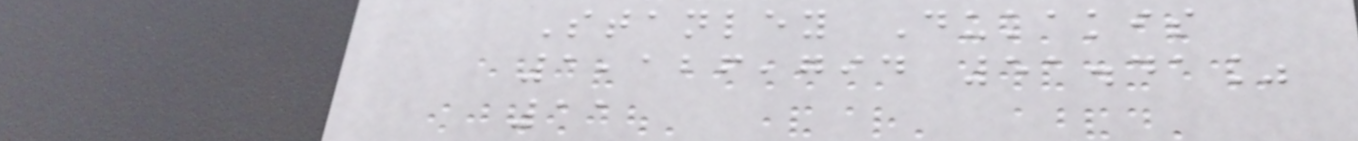Stanley Dukakis
1,126,794 51.41%
11
